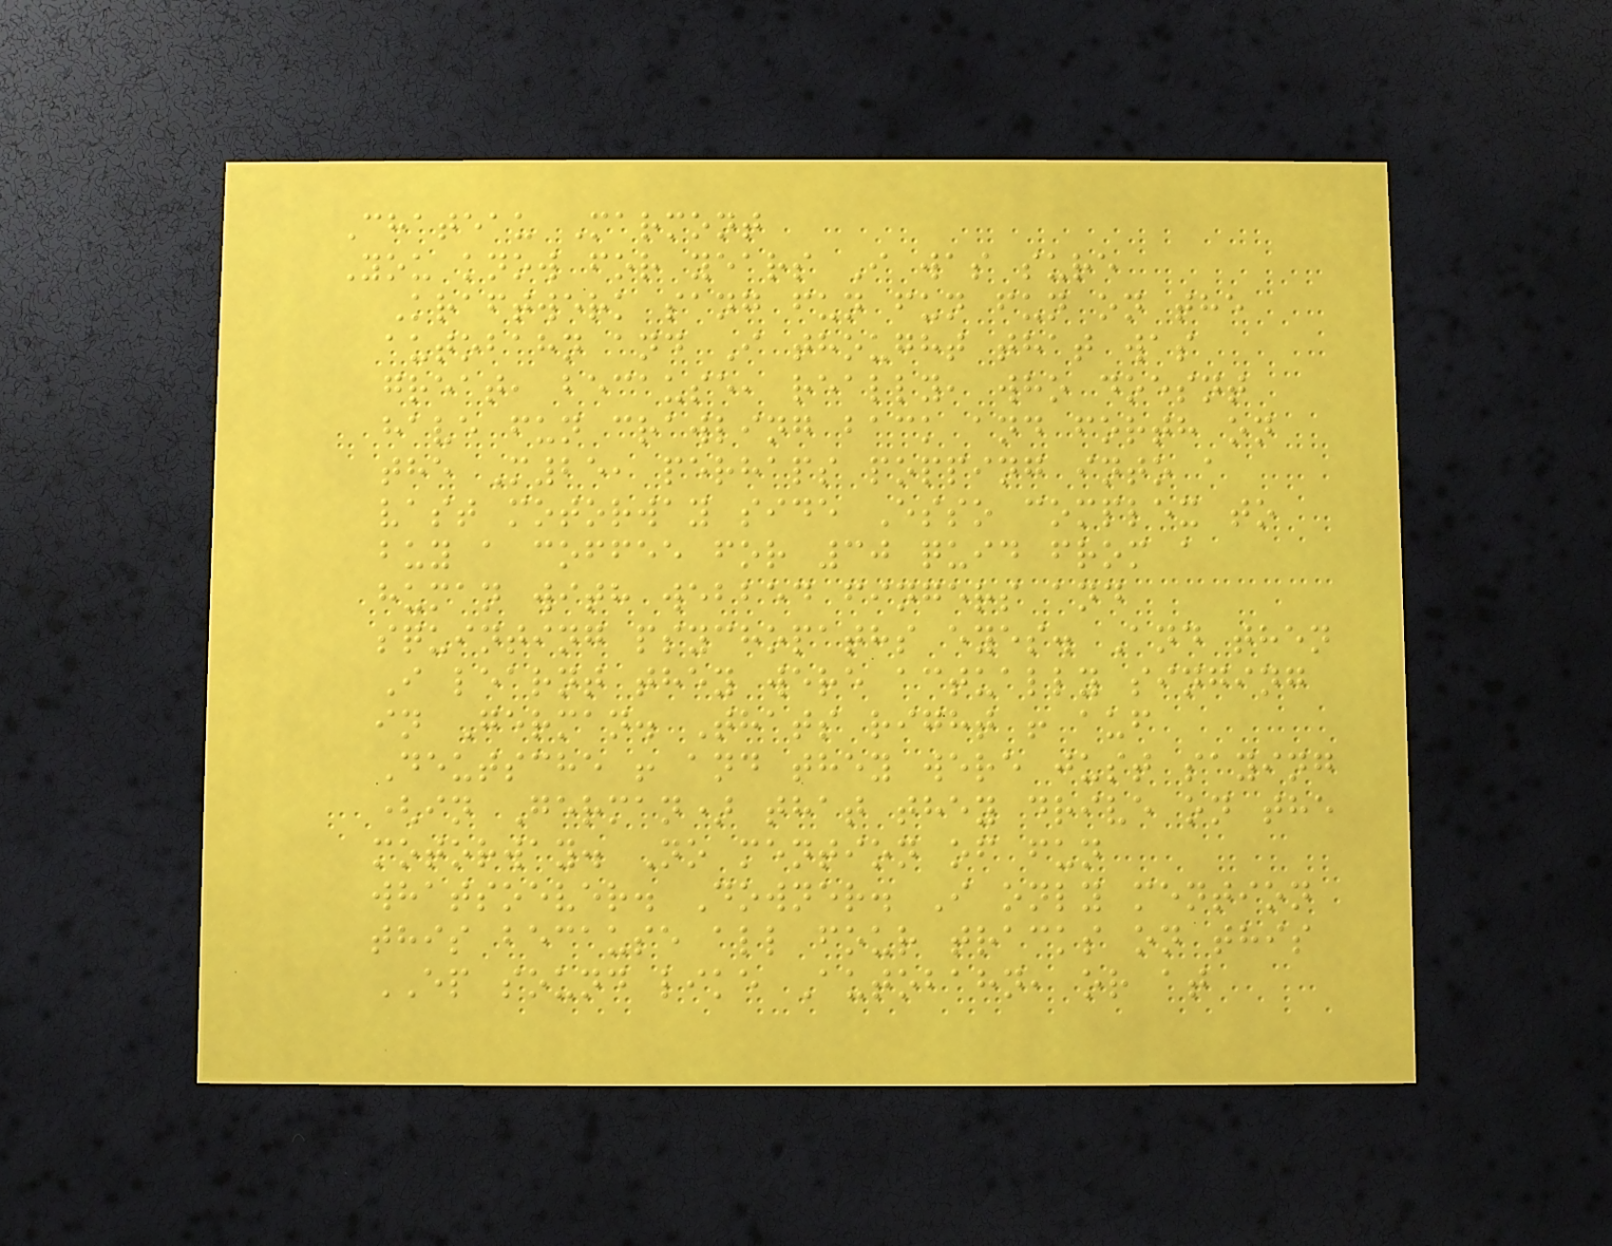Chateau Marmont
You know for years I was sure
Kraftwerk sang fun fun fun on the
autobahn and I thought that was
great, because, really, who doesnt
have fun crawling back and forth on
the M25, perhaps popping into a
vast motorway side Esso complex to
buy a coffee for 30 quid from a
human with webbed fingers and
squinting psychopaths eyes. And then
I learnt they were actually singing
in German. Thats right ! auf
Deutsche ! and they were just saying
(in German) that they drive on the
motorway. No mention of fun
whatsoever. Downer. I only mention
this because all four tracks on this
EP sound like Autobahn, or at
